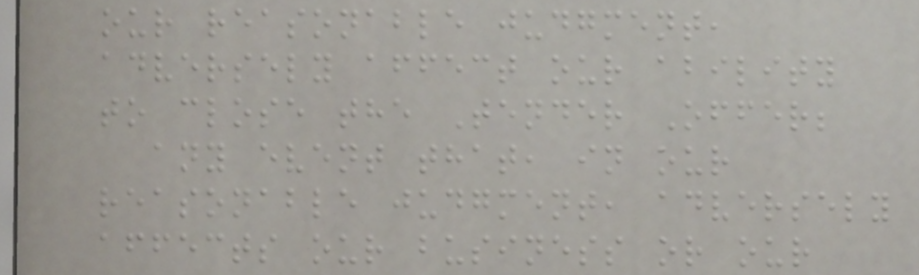our reasonable judgment,
adversely affect our ability
to close the Tender Offer;
any event that, in our
reasonable judgment, adversely
affects our business or our
